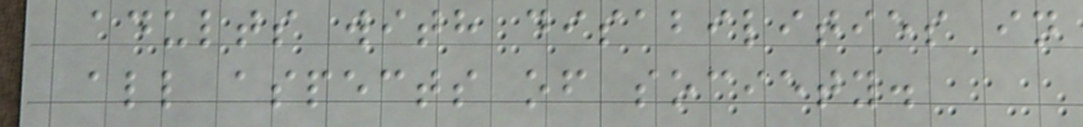adults with disabilities in
all aspects of society.
